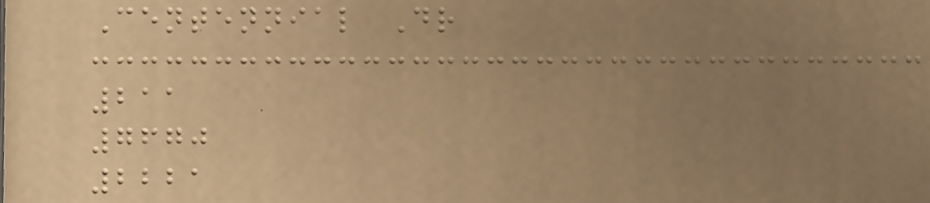Centennial Dr
211
7670
2221
